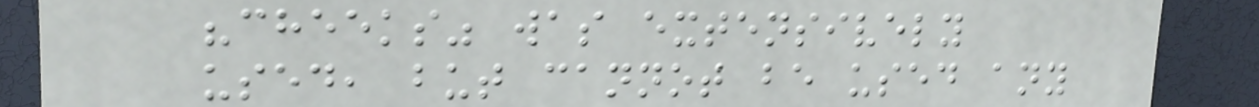"cheeks" was extensively
used, but cannot be used any
